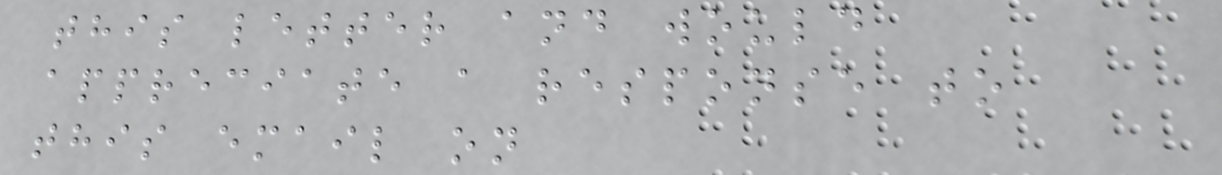this letter and would
appreciate a response to
this email on
